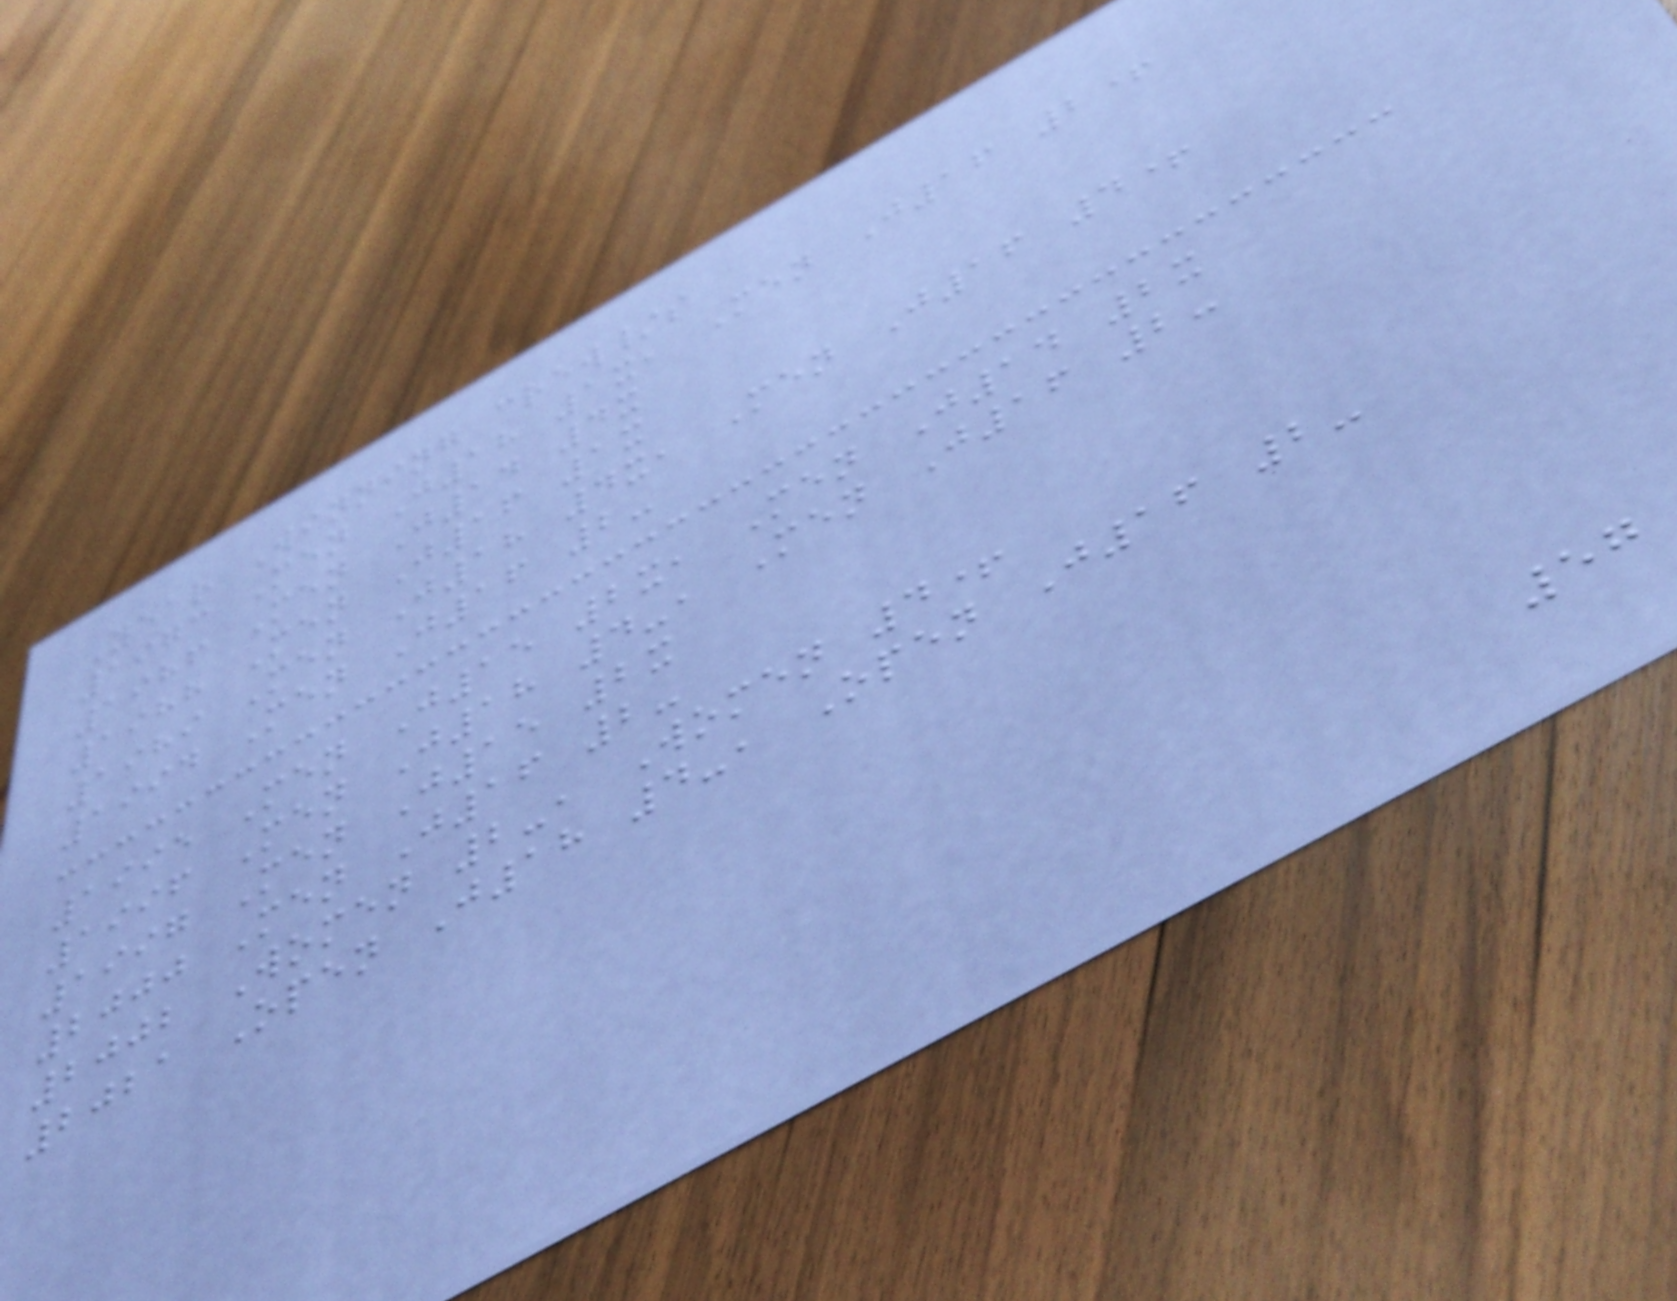Year Winning crew/s
1973 Men J18 1x, Men J16 2+
1986 Men J14 4x
1988 Men J16 1x
1989 Men J18 4x, Men J16 4+
1994 Men J16 2-
1995 Men J15 2x, Men J14 2x
1996 Men J18 4-, Men J16 2-
1997 Men J15 2x
2000 Men J16 2-
2002 Women 2-, Women 4+
2021 Open J18 4-, Open J16 2-
57
